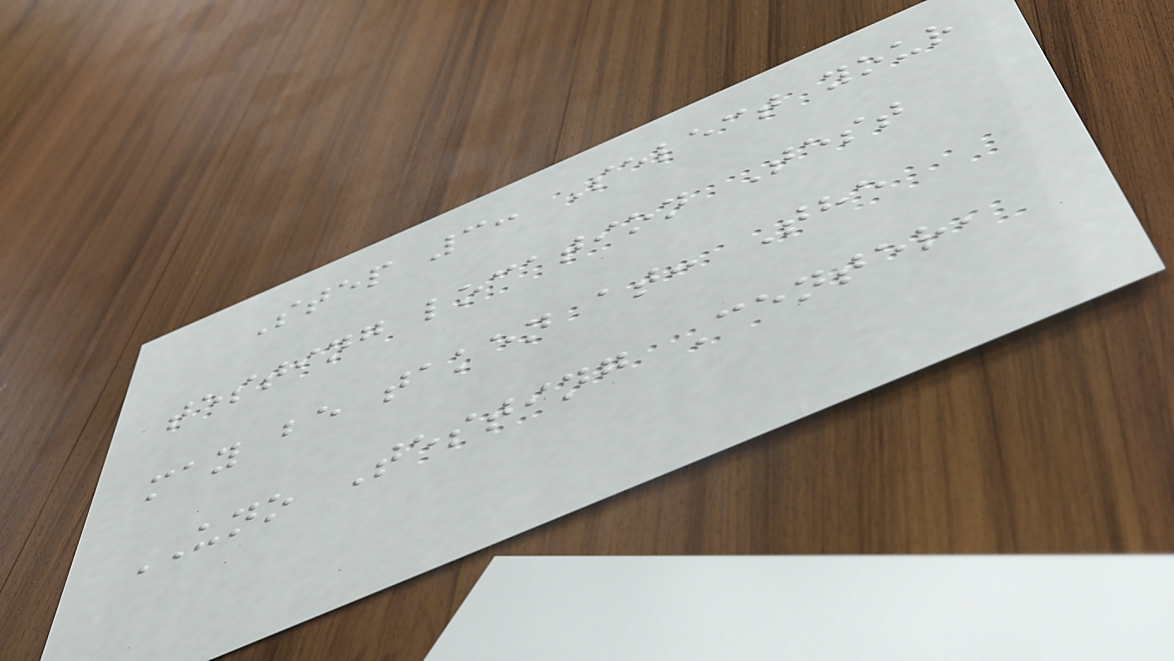Step 3: Select your
testing location Test
may be taken at: The
UNO Testing Center,
